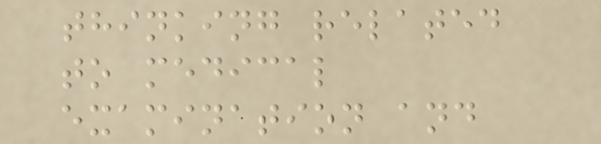thinking related
to medical
examination and
